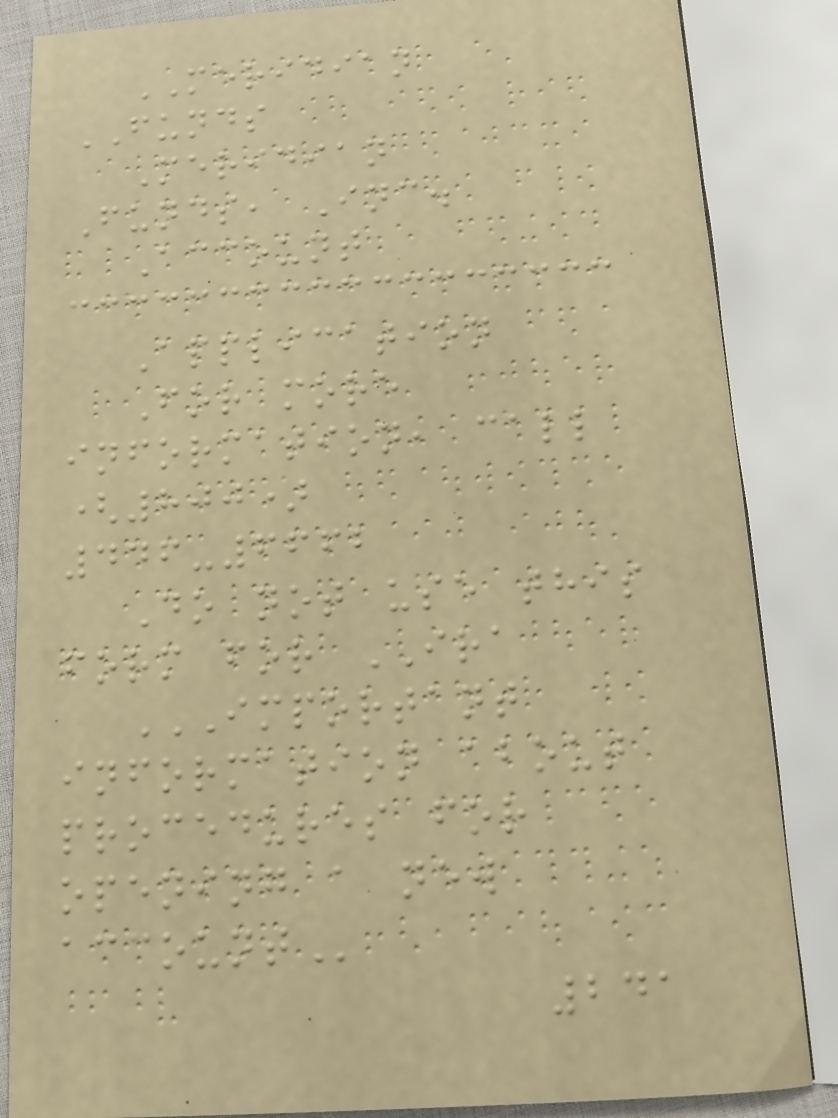MERIDIAN
FUNDS
Meridian
Funds, Inc.
Account
Application
For more
information, call
(800)
446-6662
Do not use this
form for IRA
IMPORTANT
INFORMATION ABOUT
PROCEDURES FOR
OPENING A NEW
ACCOUNT
241
